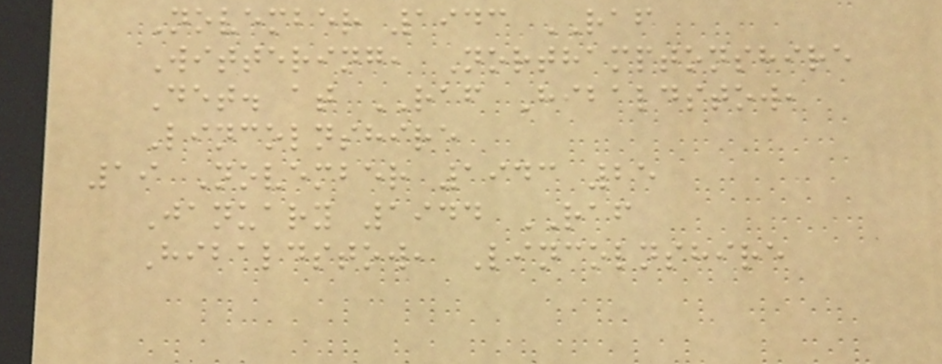November 1943 RAF
Wittering, Northamptonshire
Det. at RAF Hibaldstow,
Lincolnshire
19 November 1943 25
January 1944 RAF
Hibaldstow, Lincolnshire
